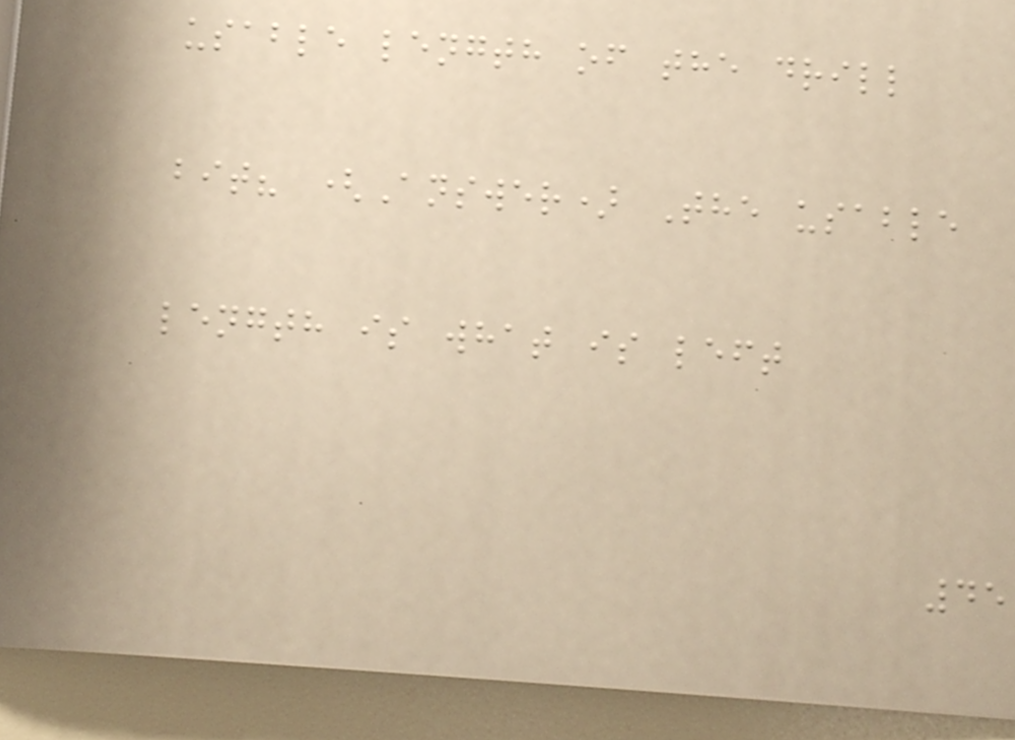usable length of the drill
bit? (Answer) The usable
length is what is left
45
